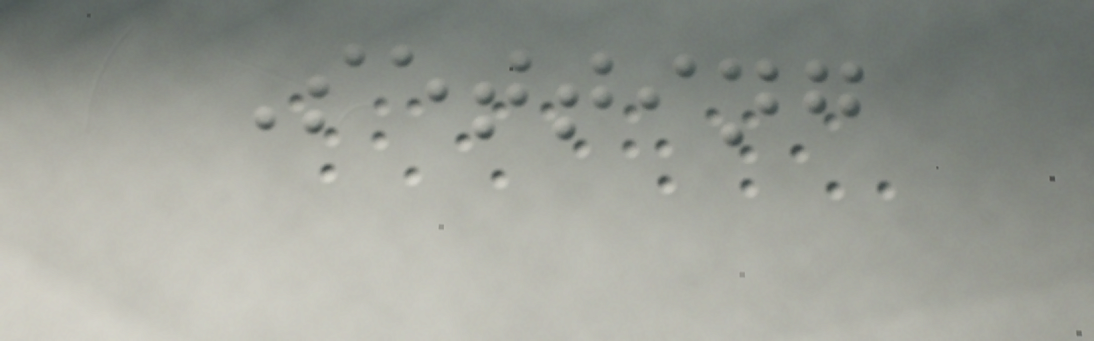Setting
